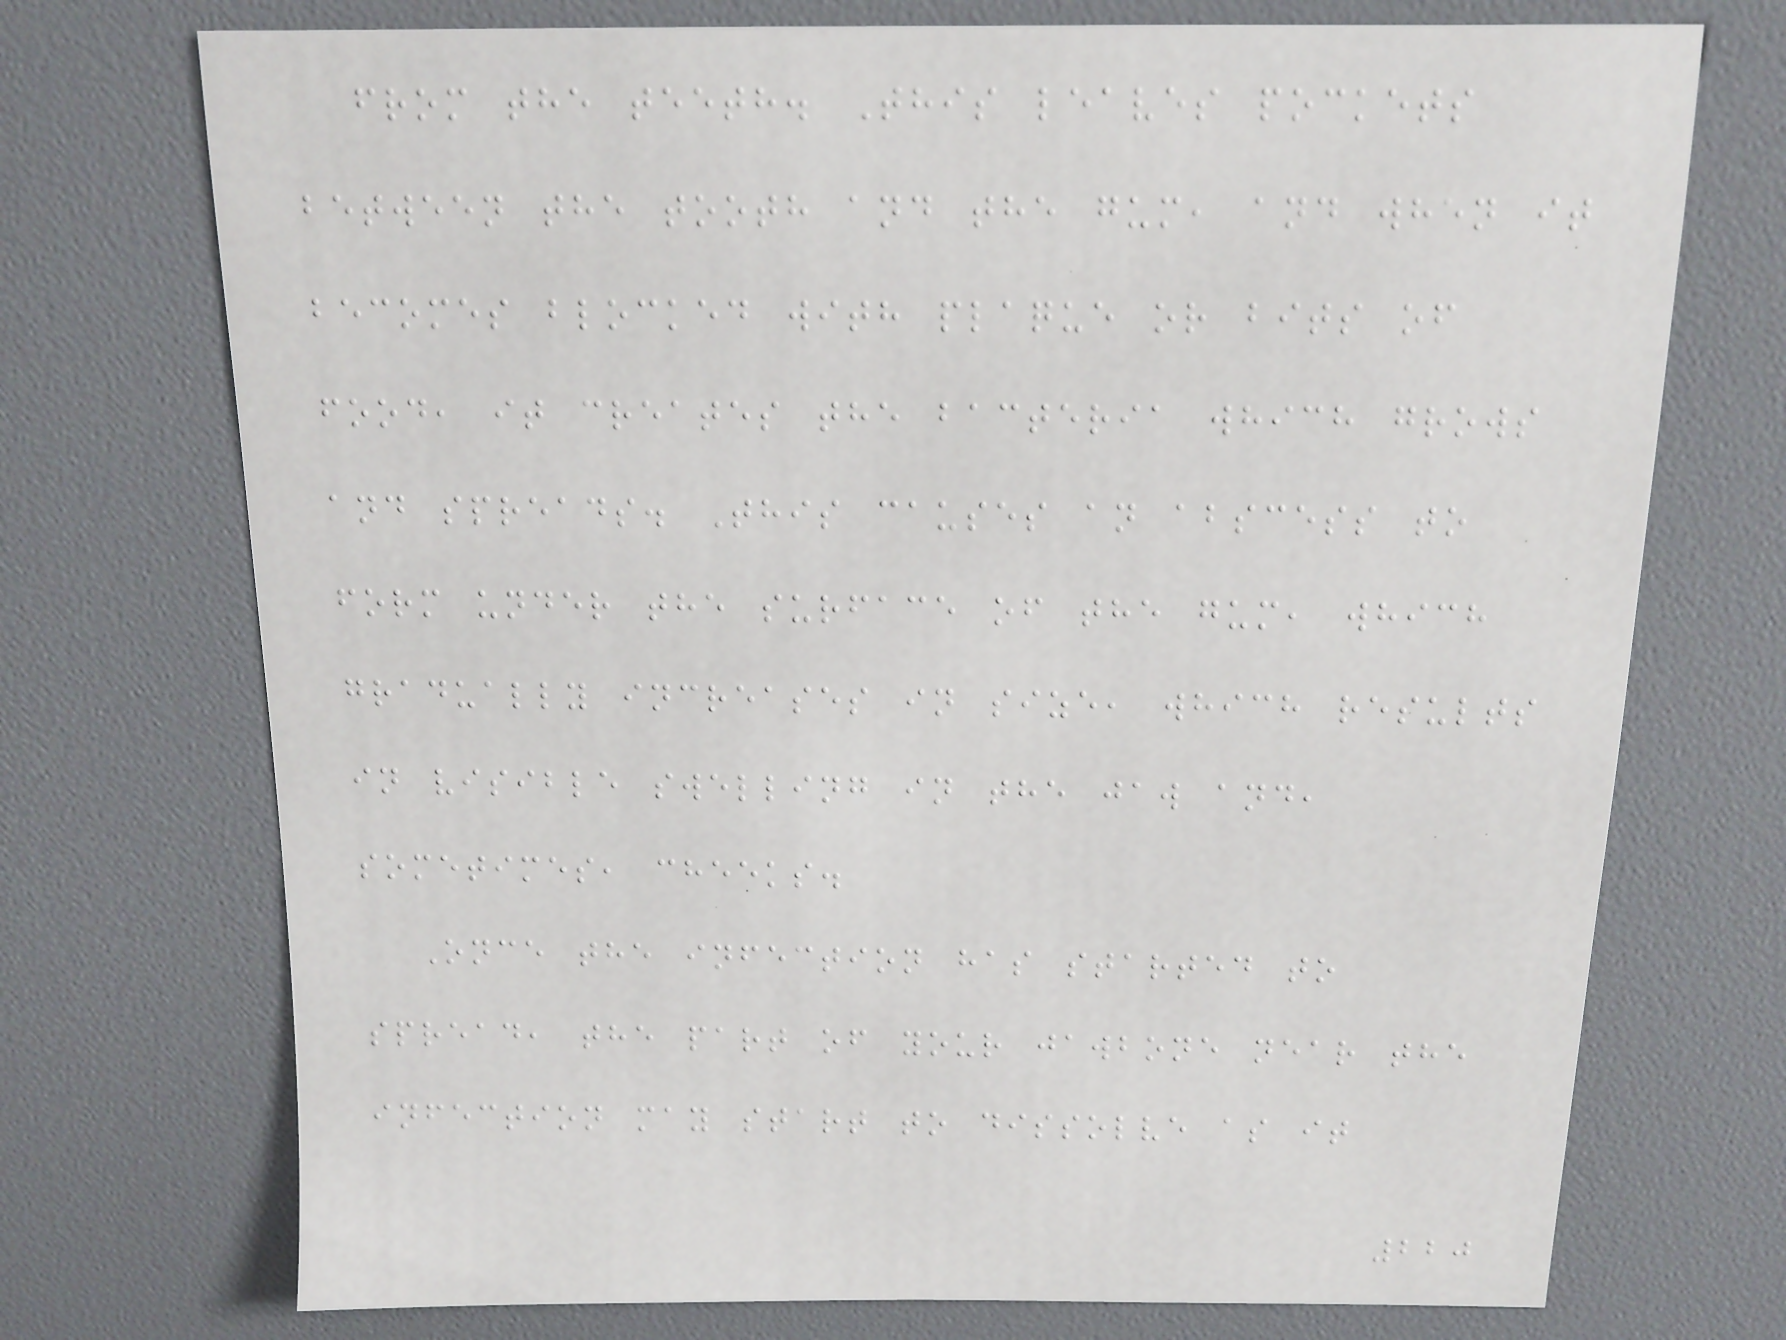from the teeth. This leaves pockets
between the tooth and the gum, and when it
becomes blocked with plaque or bits of
food, it creates the bacteria which grows
and spreads. This causes an abscess to
form under the surface of the gum, which
gradually increases in size, which results
in visible swelling in the jaw and,
sometimes, cheeks.
Once the infection has started to
spread, the part of your jawbone near the
infection may start to dissolve as it
220
